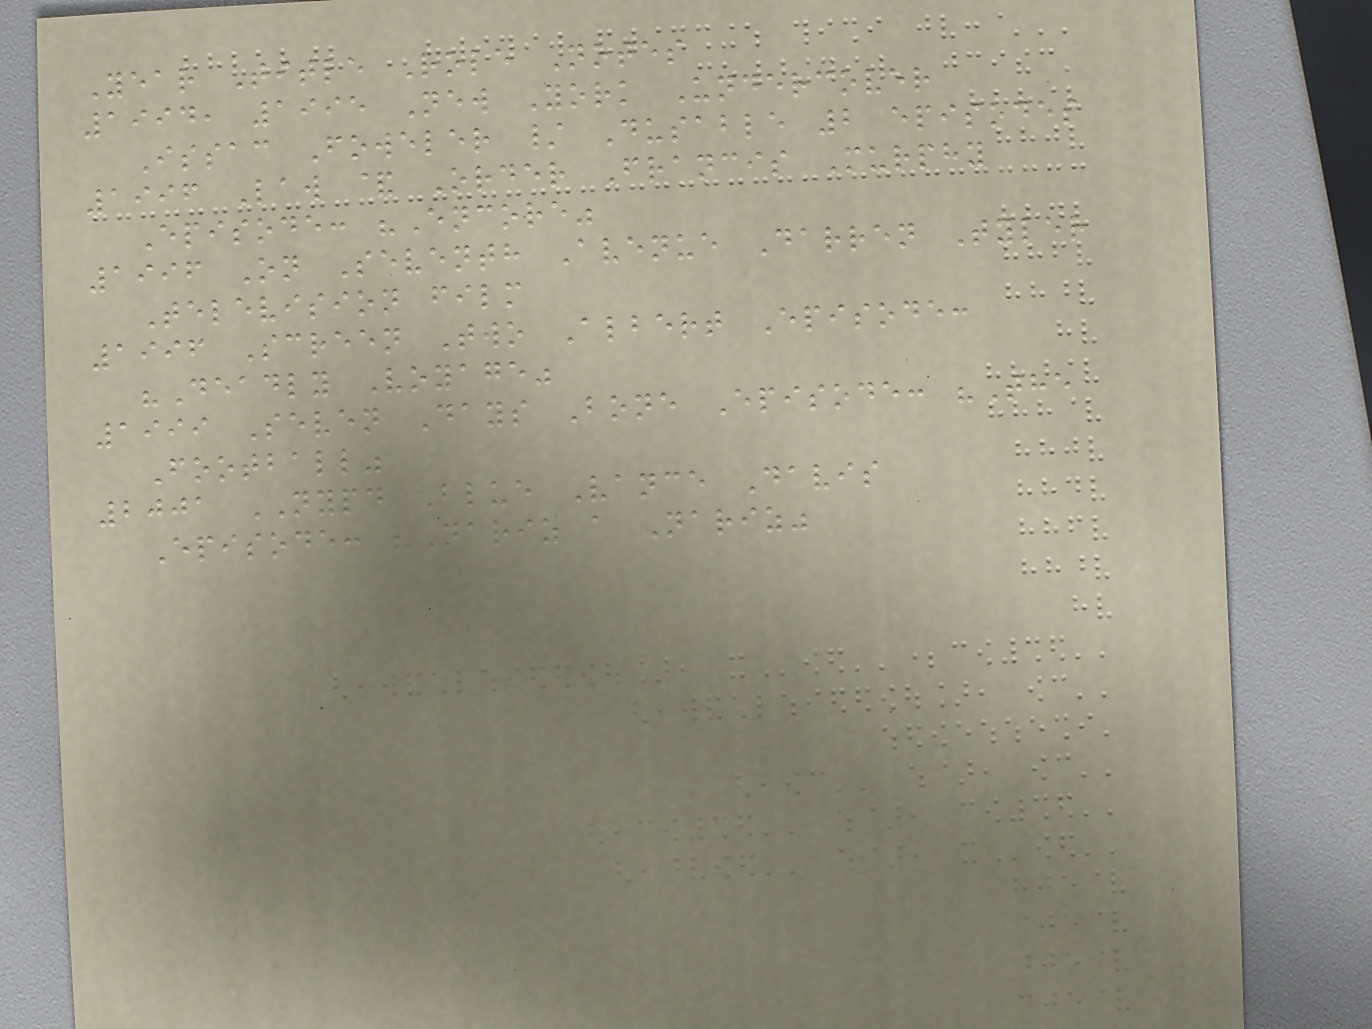Year Title Role Notes
1994, 1995 New York Undercover
Issac Foweler / Dusable 2 episodes
1996 Law & Order Francis Murphy
Episode: "Encore"
1996 On Seventh Avenue Darren Tyler
Television film
1996 Screen Two Albert Episode:
"Deadly Voyage"
1999 Seven Days Bone Episode: "The
Football"
2001 NYPD Blue Vance Davis
Episode: "Nariz a Nariz"
